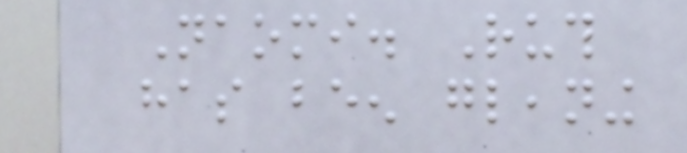Naomi. Ruth
has been gleaning
